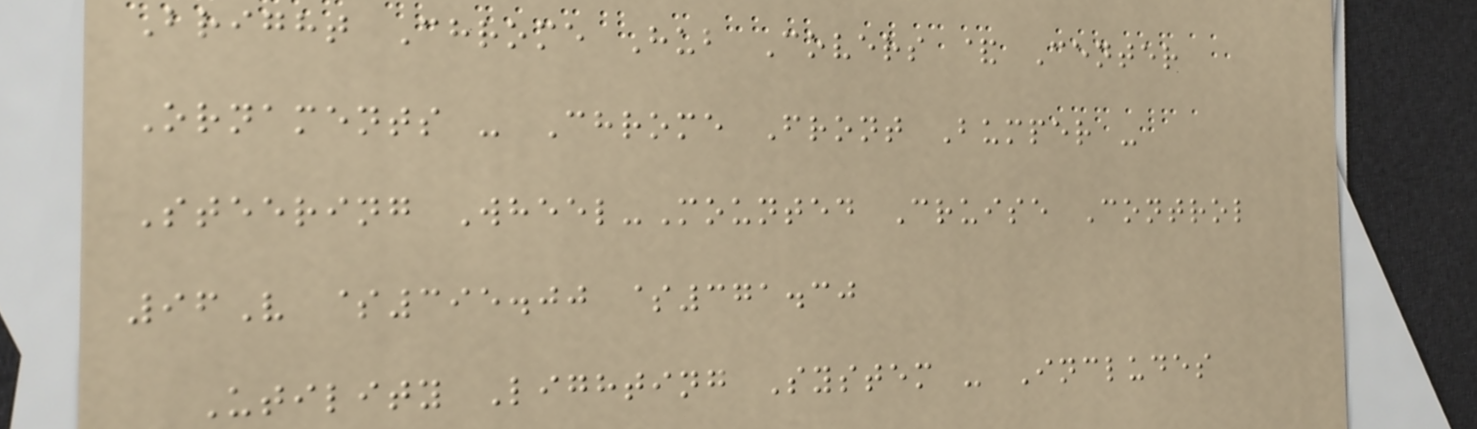Bright Chrome Hub Covers & Center
Ornaments - Chrome Front Bumper -
Steering Wheel-Mounted Cruise Control
96V $395.00 $371.30
Utility Lighting System - Includes
